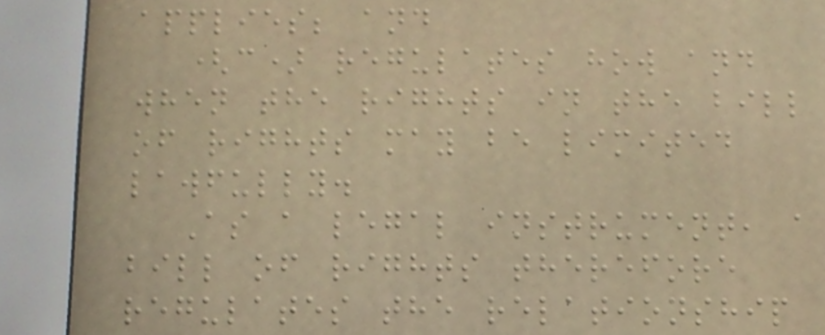applies; and
(c) regulates how and
when the rights in the bill
of rights may be limited
lawfully.
As a legal instrument, a
bill of rights therefore
regulates the relationship
